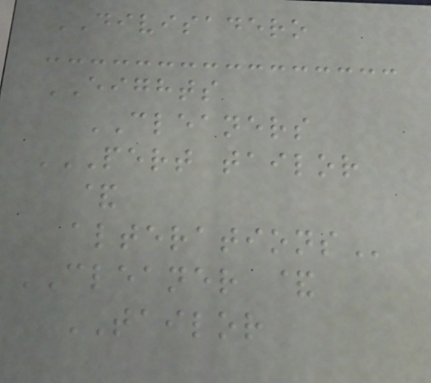DIVISADERO
EIGHTS
CLEANERS
PERT TAILOR
&
ALTERATIONS
CLEANER &
TAILOR
